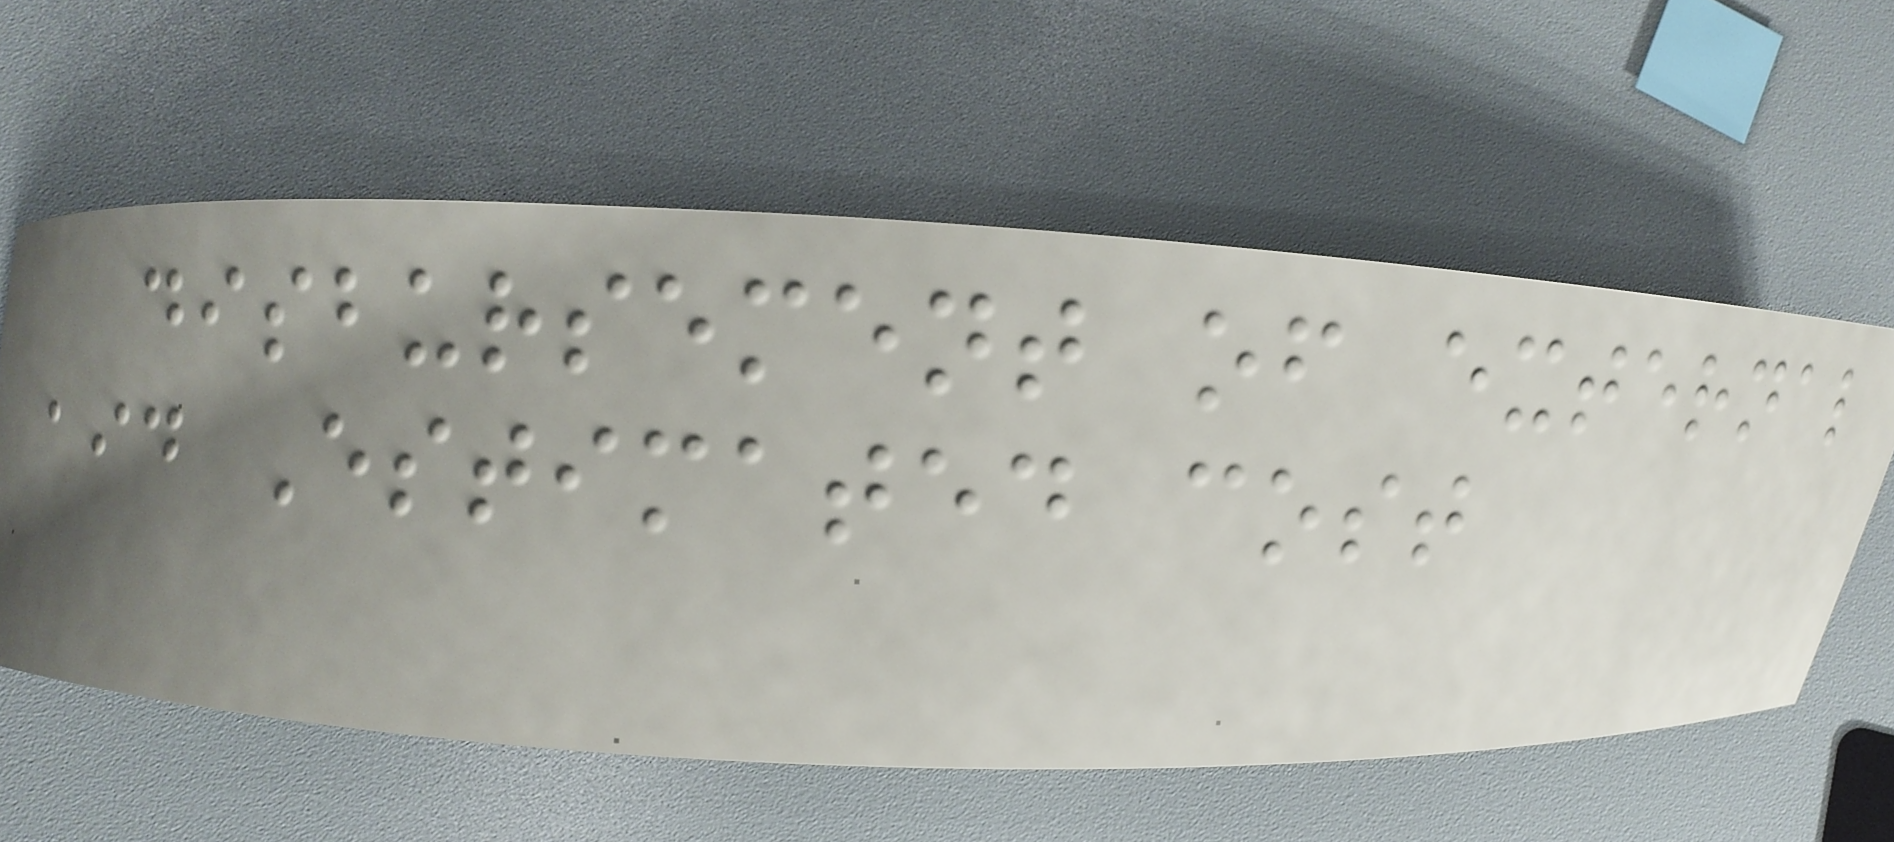disbursement of external
aid Estimated cost
